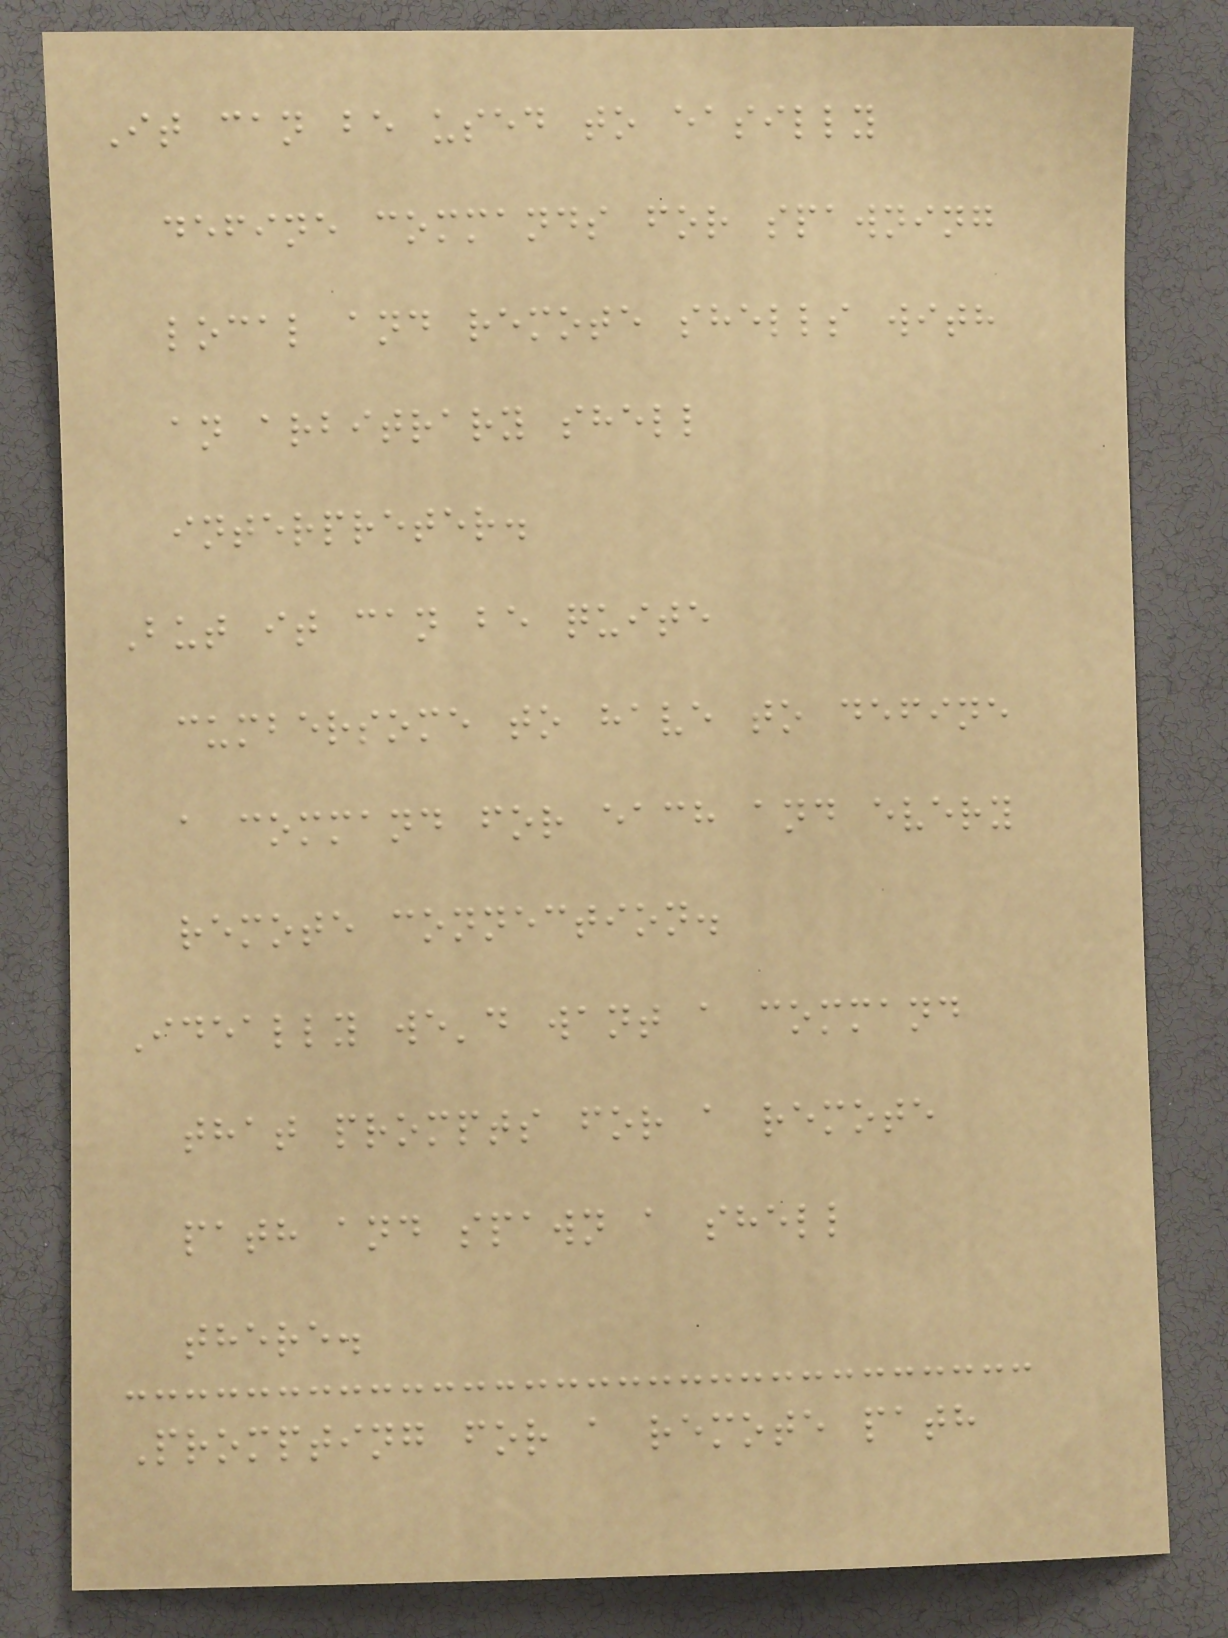It can be used to easilly
define commands for spawning
local and remote shells with
an arbitrary shell
interpreter.
But it can be quite
cumbersome to have to define
a command for each and every
remote connection.
Ideally we'd want a command
that prompts for a remote
path and spawn a shell
there.
Prompting for a remote path
